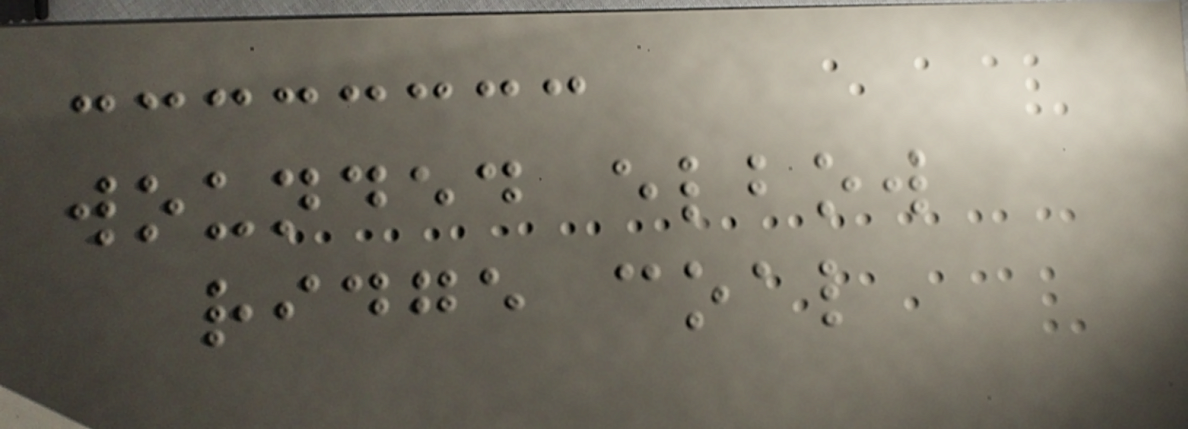wounded elbow
ridge coal
